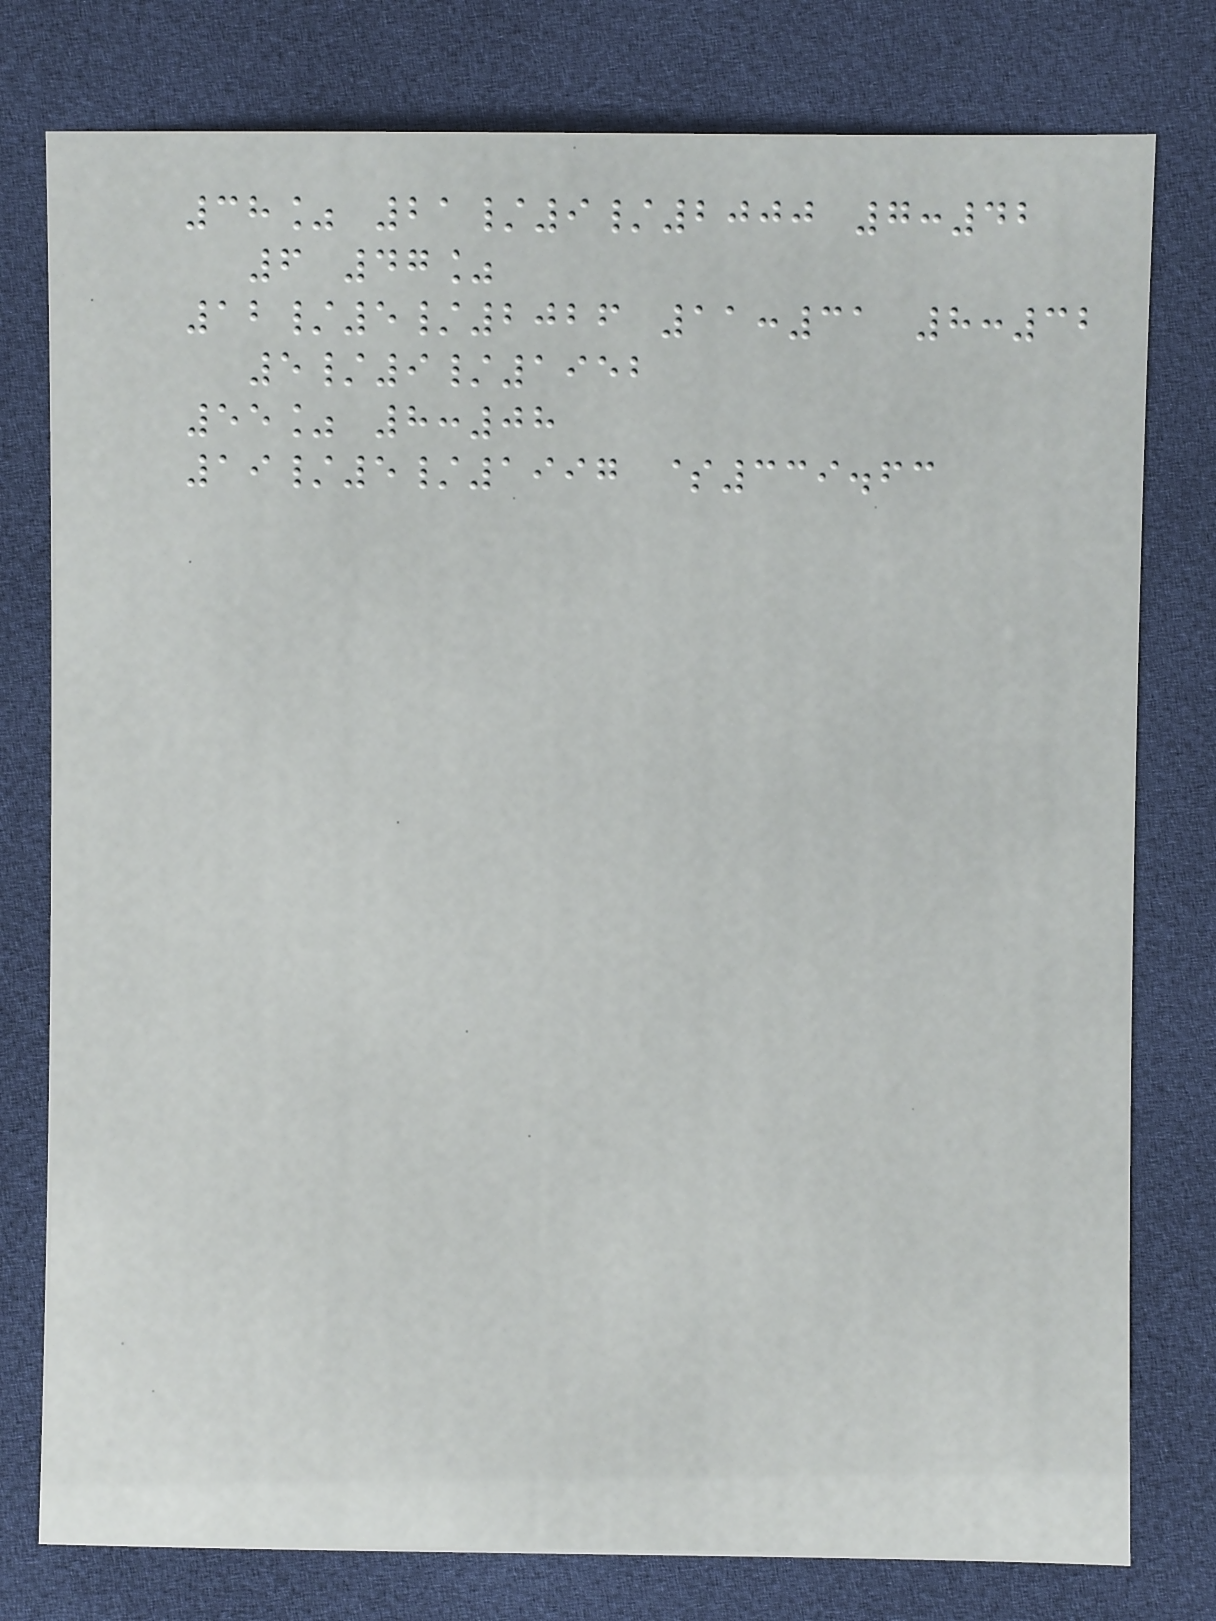38% 21/9/2000 7:42
6 47%
12/5/2026 11:31 8:32
5/9/1952
55% 8:08
19/5/1997 $339.63
